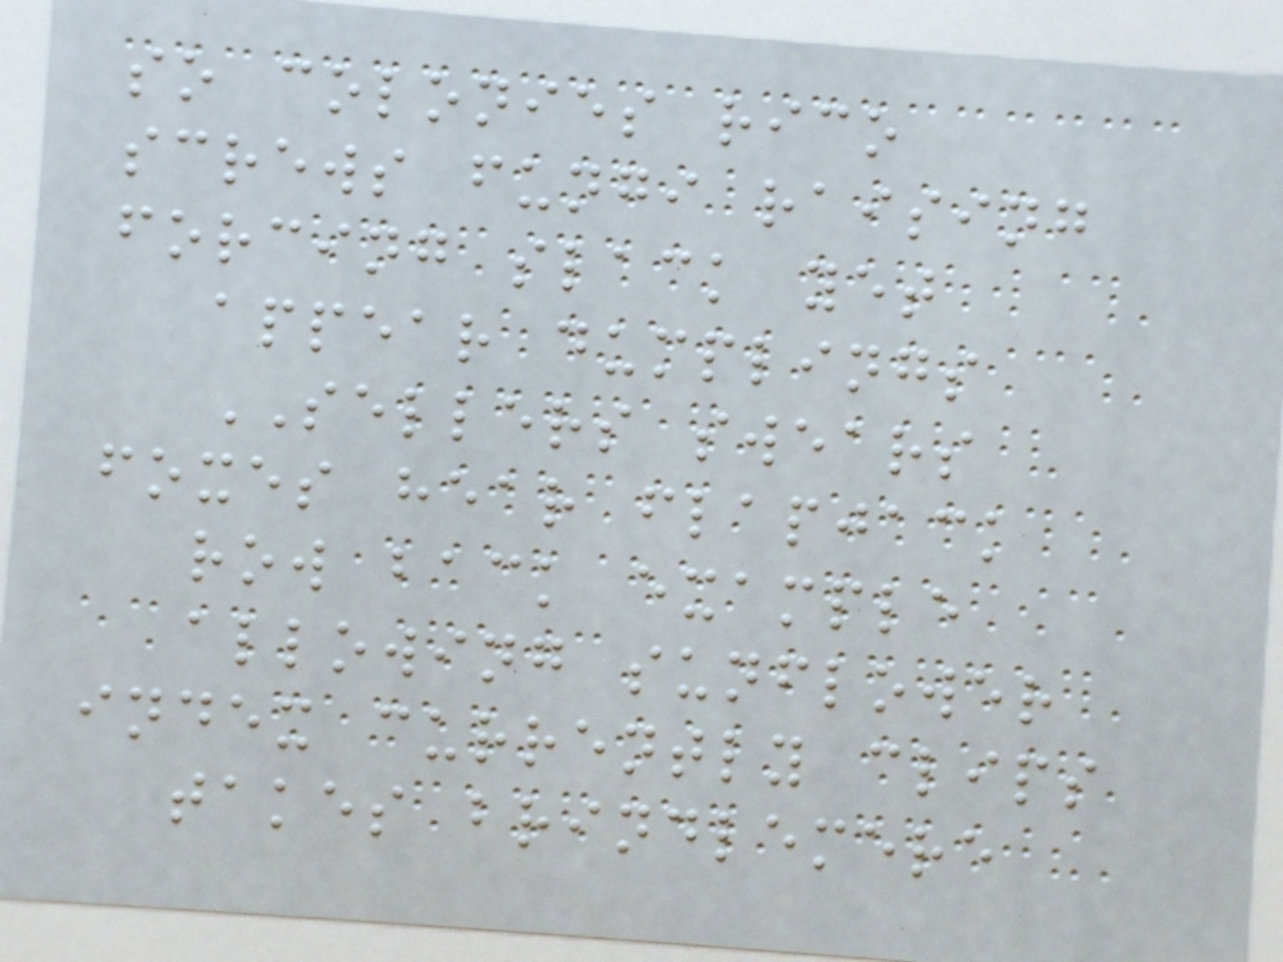so colonies rico
screws fungi raising
forcing slack yet
appear dumplings
SELLERS swears
foxes hear flapjack
row back example
allowing sunflower
index currently clips
takes brindlemere
